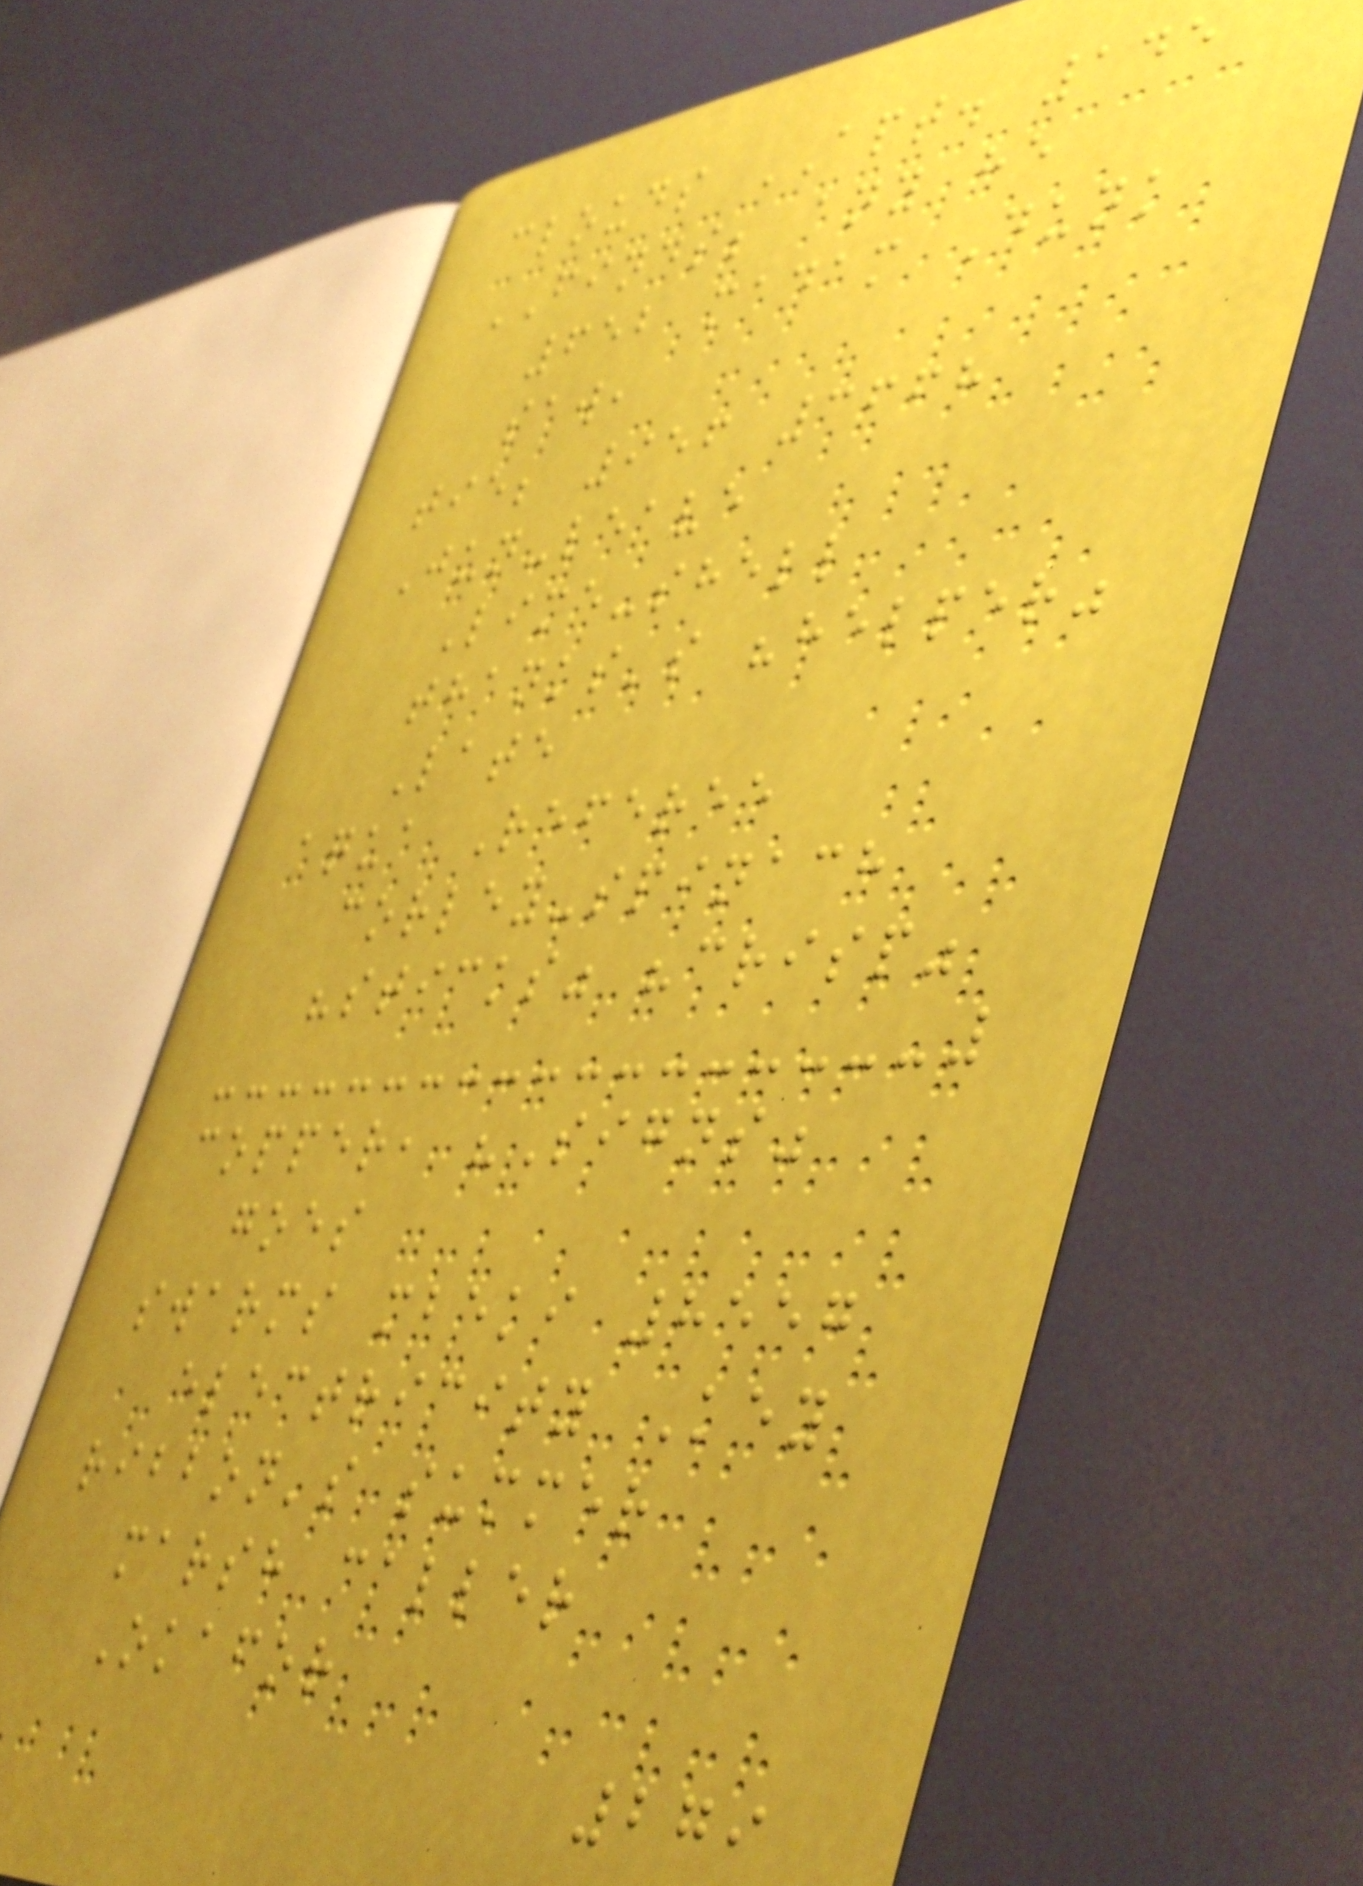clouds APT. 145
FINDS; any he
652 madam Dunk
saw,
tie; 956 3668
Jun-leave
Lime-shell
thanks's "helper"
Late
aqua Referee
corley-spinach
"sticks" "crisp"
copper, "Signs"
goes
swarms mbeki 8557
electricity Key
ribbon's summer
marsh caller
Okafor
279
